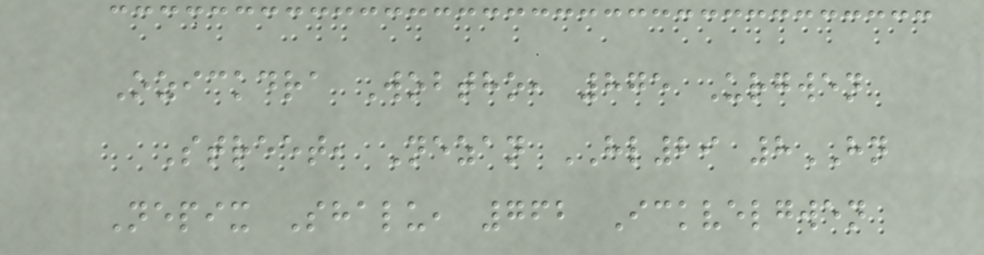Ozickdra Wobtho, 875 Urgwen
Street, Nezan HL29 8HN
Nepix Shalu, 762 Ickvelgwen
